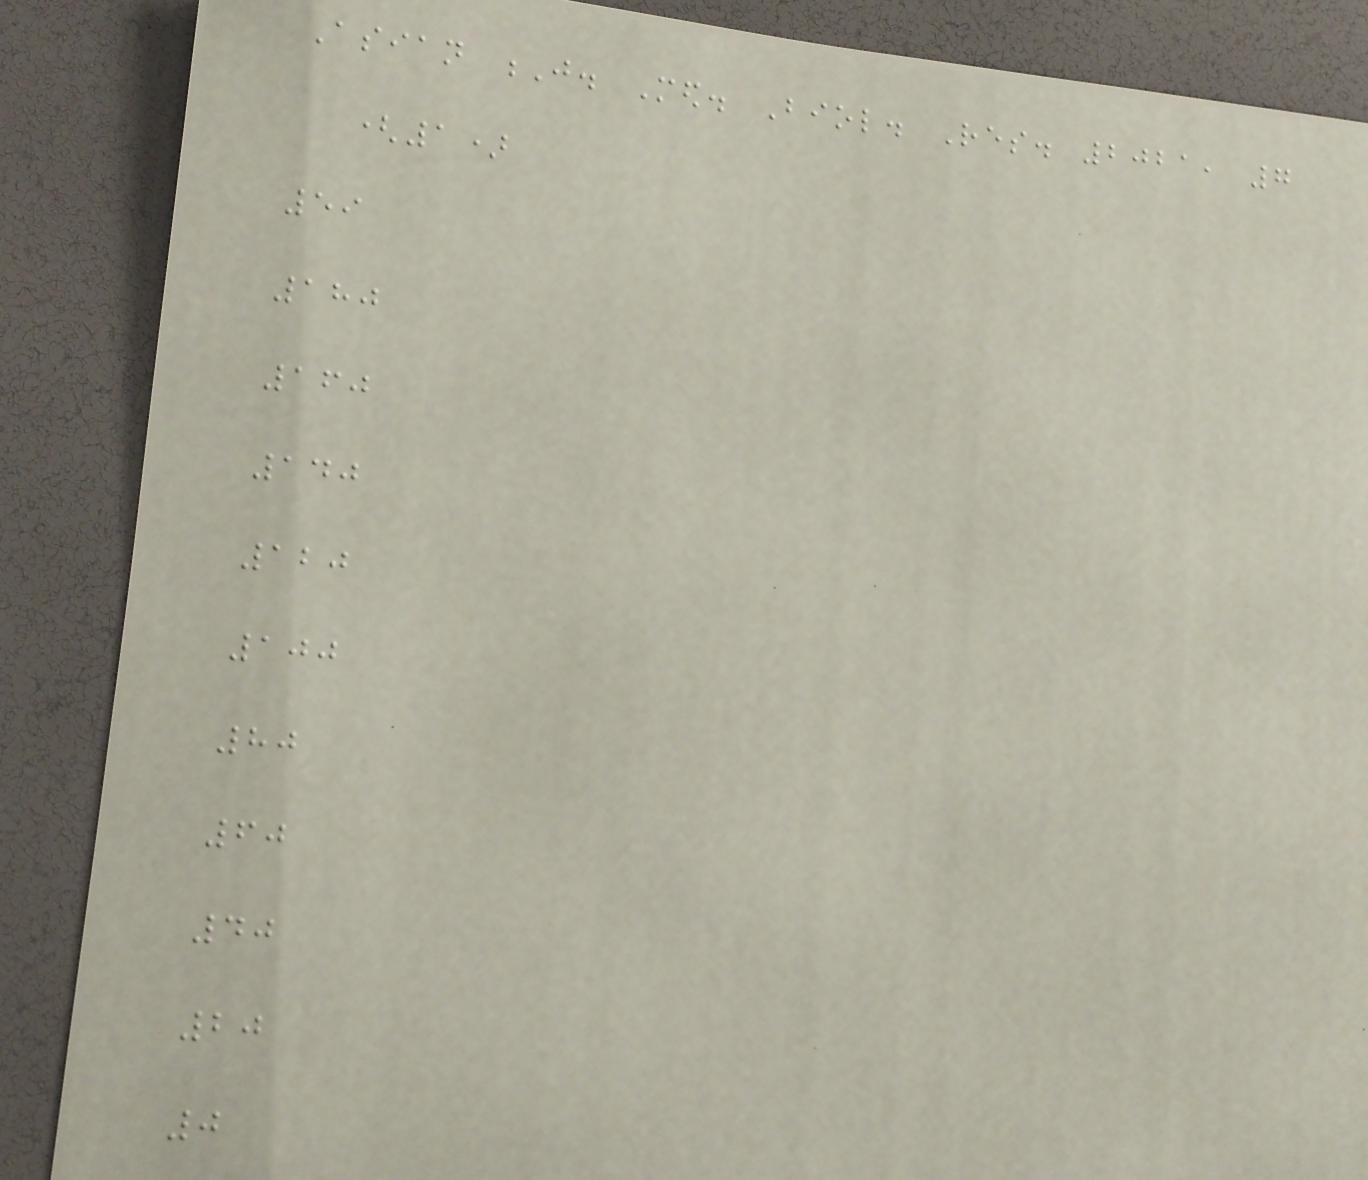Asian J. Med. Biol. Res. 2021, 7
(1)
59
180
160
140
120
100
80
60
40
20
0
